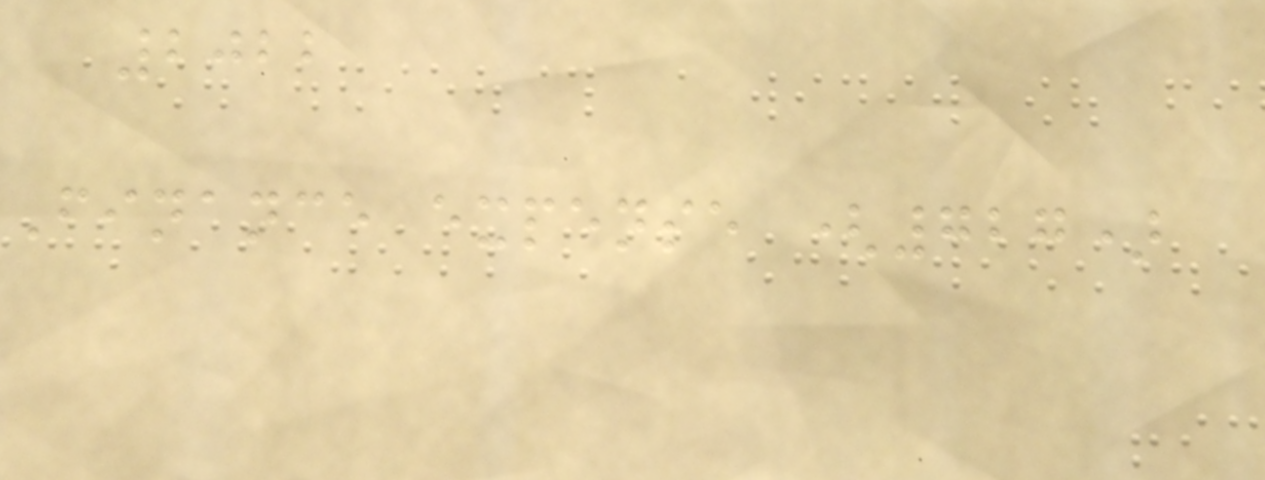2022
Finance expense (727)
